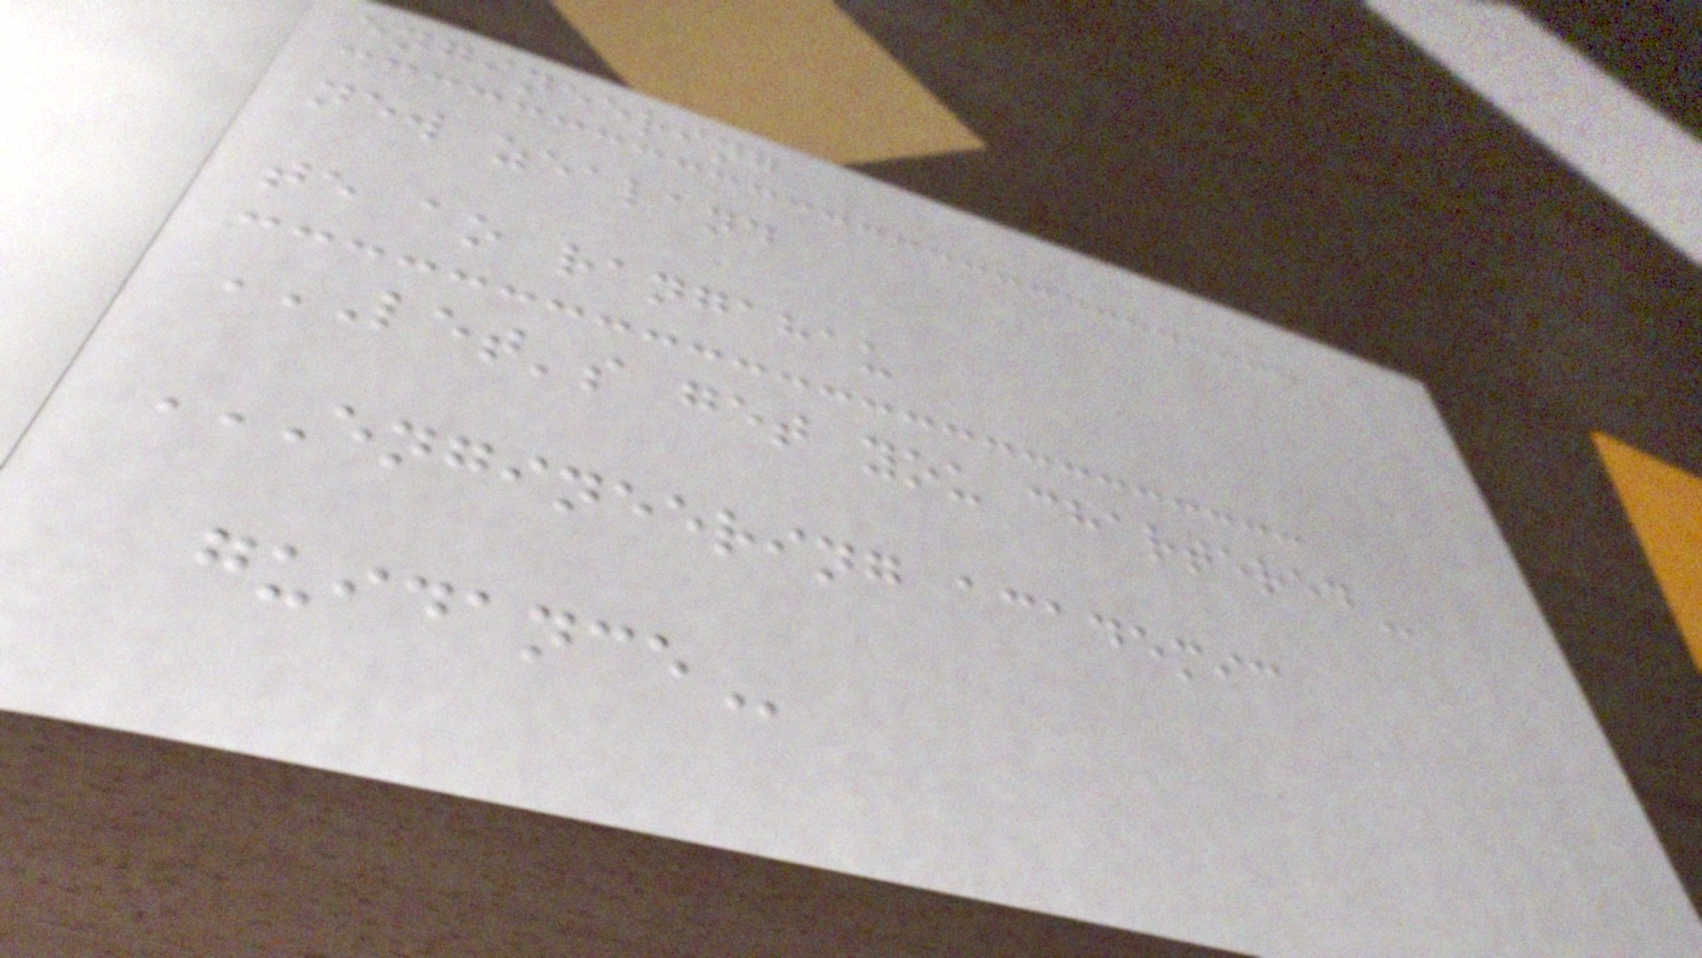engineering
new zealand
te ao rangahau
LET'S GET YOU CHARTERED
ENGINEERING ACADEMIC
GUIDANCE
